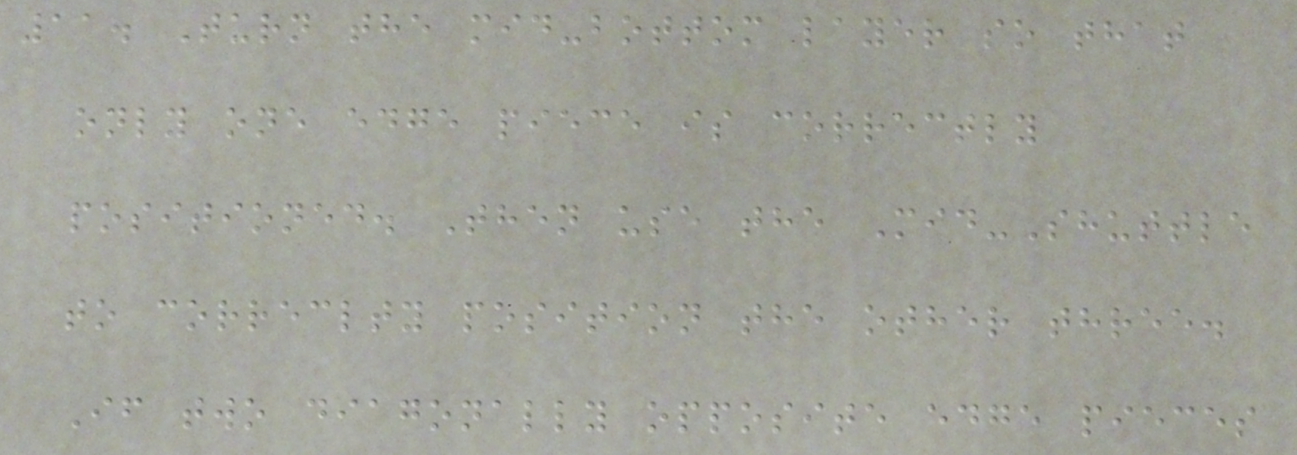11. Turn the mid-bottom layer so that
only one edge piece is correctly
positioned. Then use the Mid-Shuttle
to correclty position the other three.
If two diagonally opposite edge pieces
